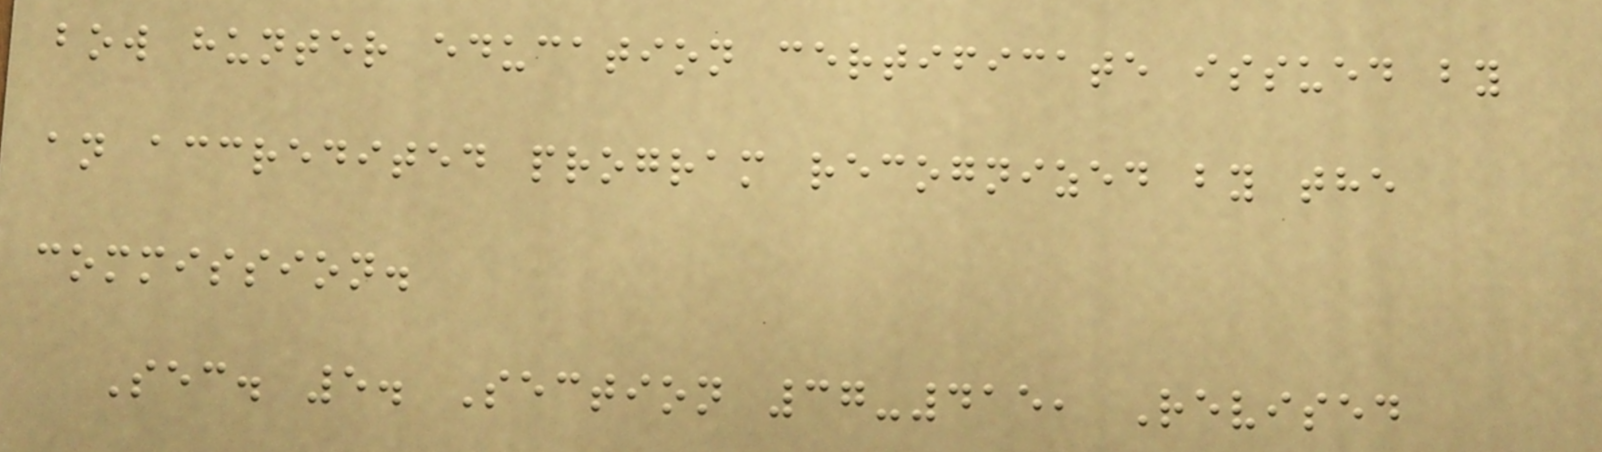bow hunter education certificate issued by
an accredited program recognized by the
commission.
Sec. 5. Section 37-415, Revised
